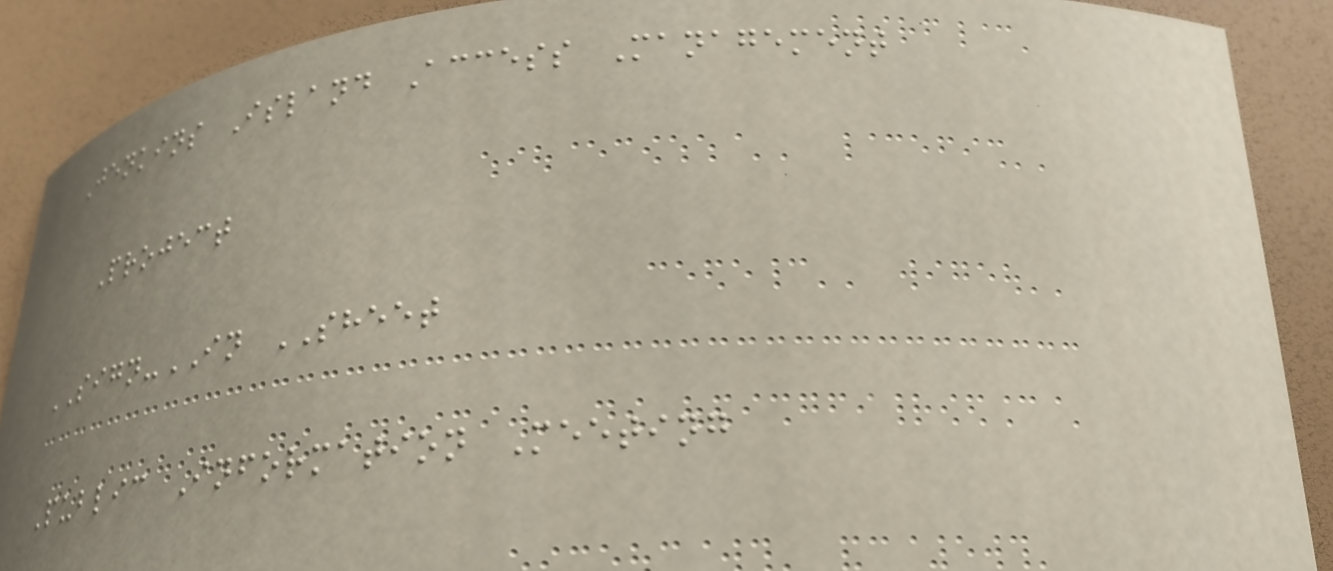Jenkins Island Access Management
Project
SIGN-IN SHEET
Public Information Meeting
